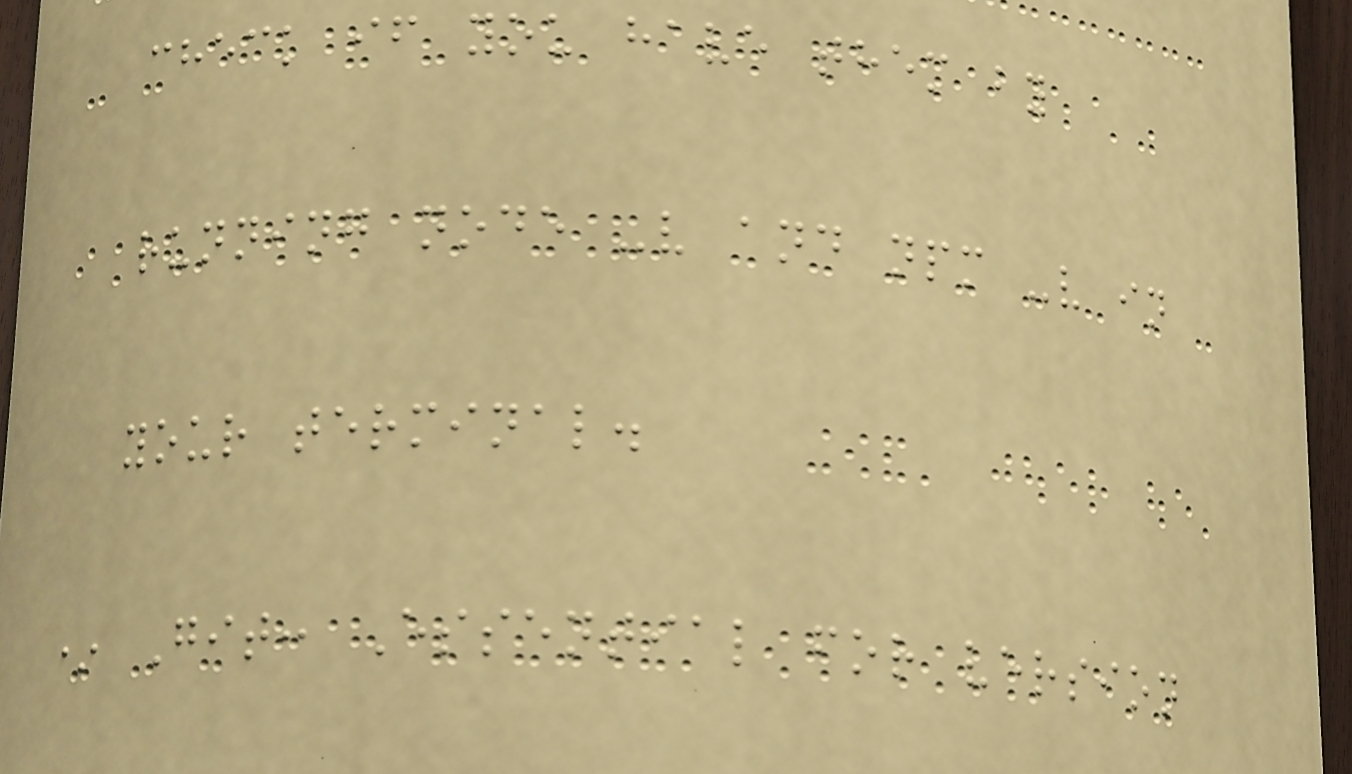check if you have them by
running node -v and npm -v in
your terminal.
* Git: Essential for version
